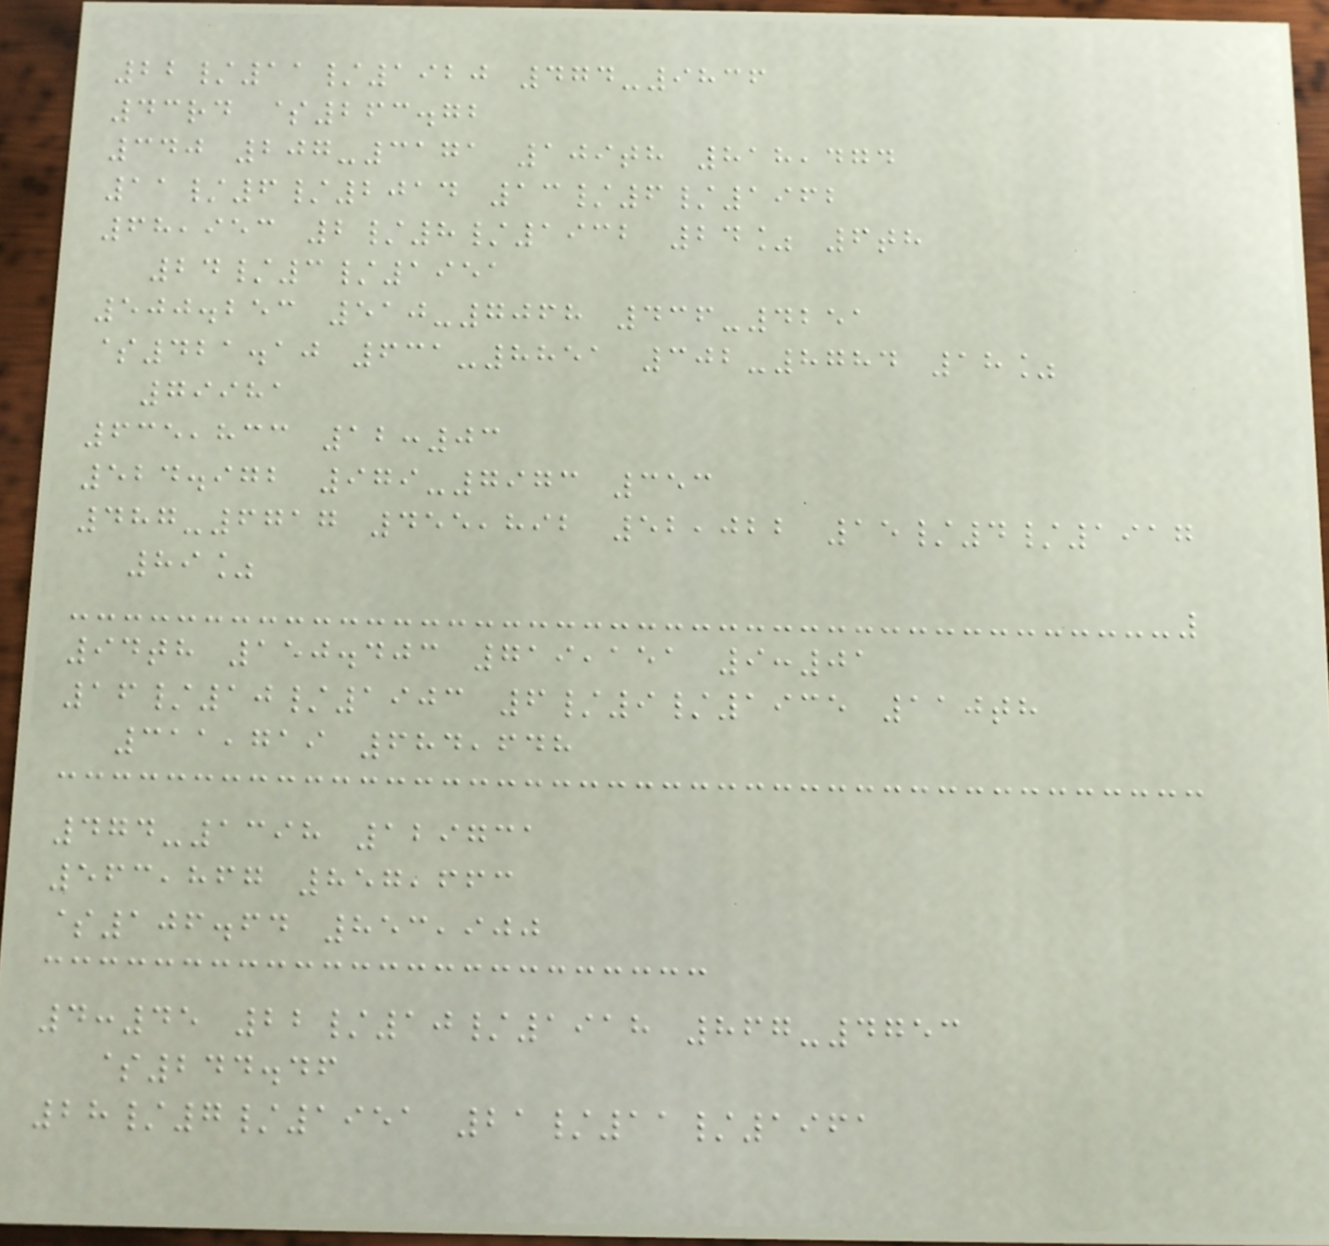22/11/1920 474-9836
43rd $263.72
340 207-3171 109th 818,474
11/6/2014 13/6/1962
68,953 2/8/1932 24% 6th
24/3/1951
500.253 510-7068 436-4251
$421.10 631-8851 302-8784 18%
79981
635,833 12:03
524.972 979-7973 353
487-6717 455,892 52,022 15/4/1917
89%
94th 150.403 719,151 9:01
16/10/1903 6/9/1935 110th
311,719 684,648
474-1398 129731
563,867 857,663
$106.64 853,900
4:45 22/10/1918 867-4753
$244.46
28/7/1951 21/11/1961
